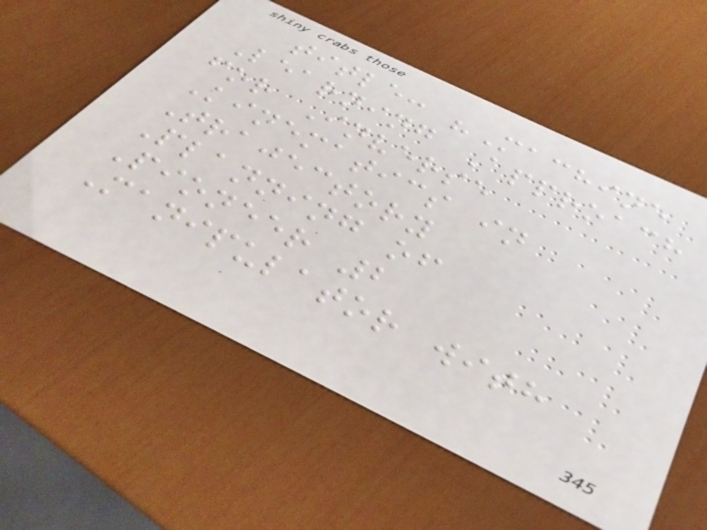title: "Machine
Learning Approach
for Inverse
Kinematics in
Trajectory
Planning of
Pioneer 2
Manipulator with
